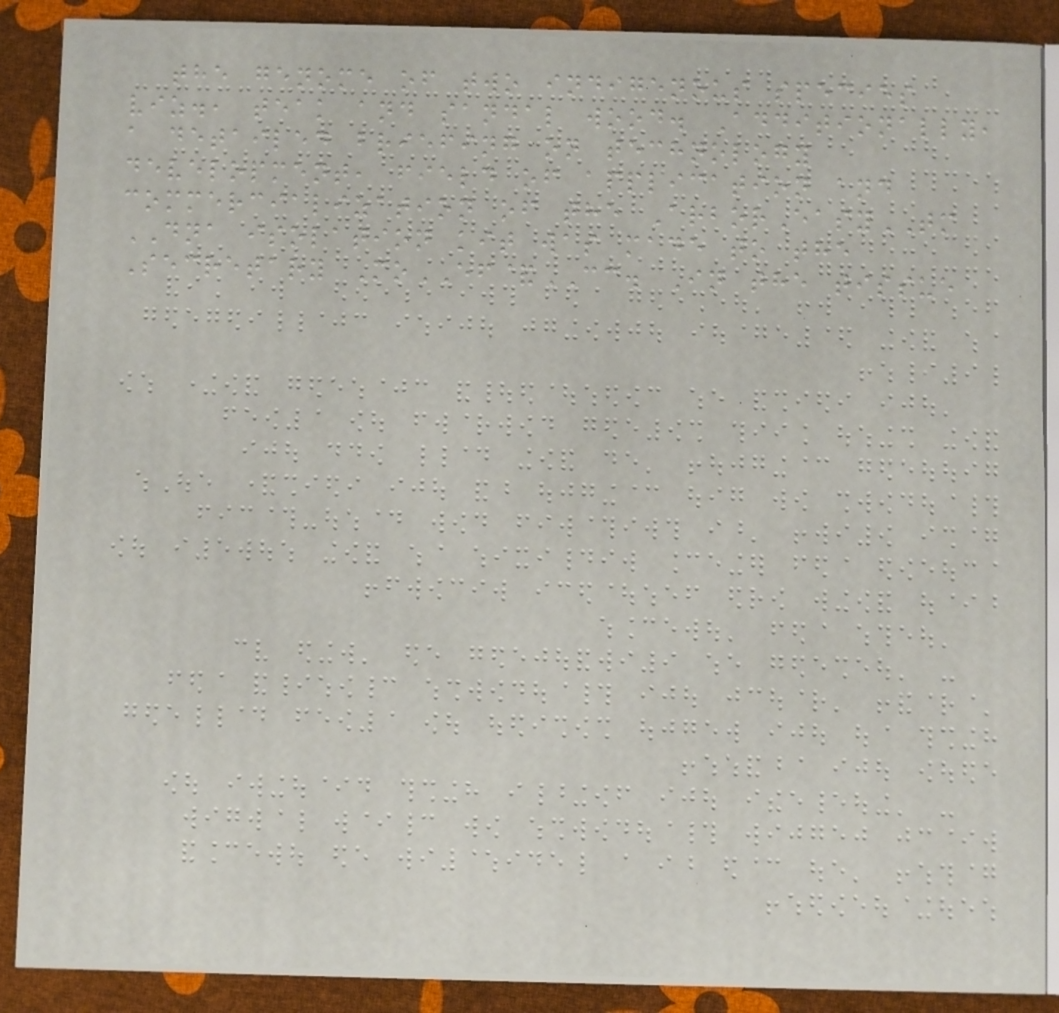the genome of two indigenous species
viz., teak and sandal wood. Additionally,
a detailed briefing on technology
development, field of application and
commercialization of the ArborEasyTM
DNA isolation kit was made to the
Secretary MoEF&CC. In the tissue
